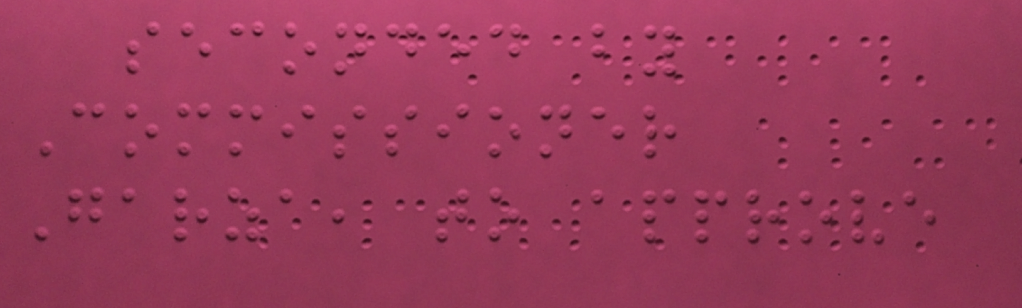seconded by
Commissioner
Garza, to approve
